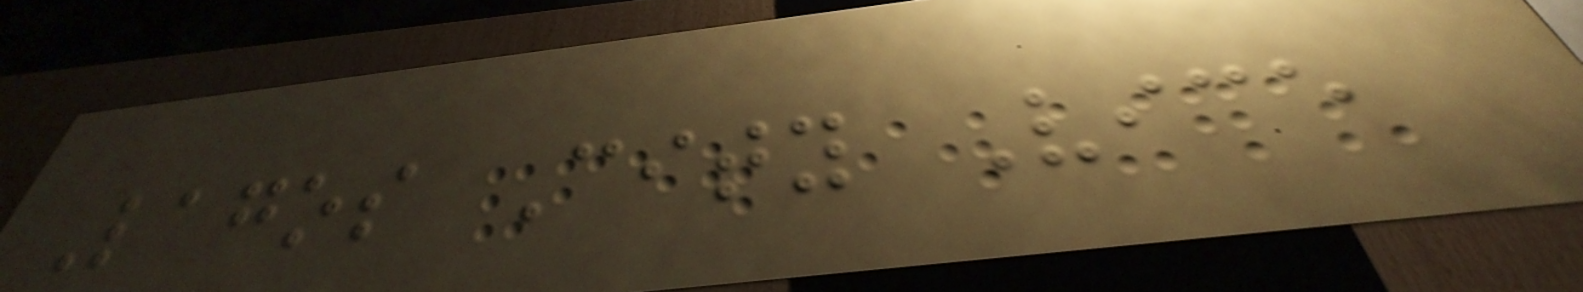Lagos City Vice
